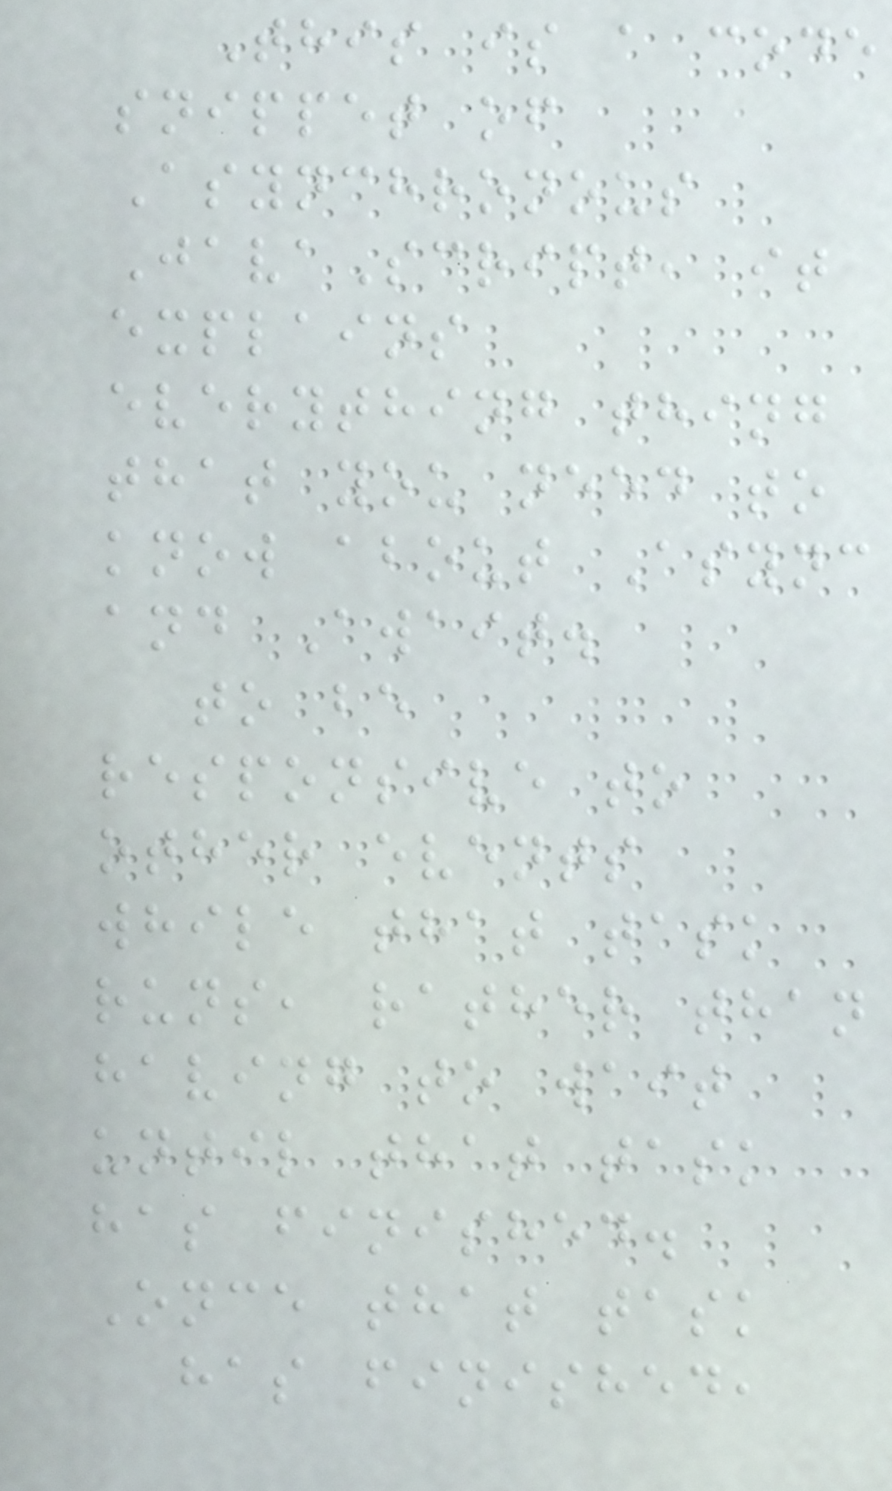This is a code
snippet of
Asynchronous
JavaScript, it
explains
everything thing
that you need to
know about Async
and Await.
to be
responsive to
other events
while that task
runs, rather than
having to wait
until that task
has finished.
Once that task
has finished,
